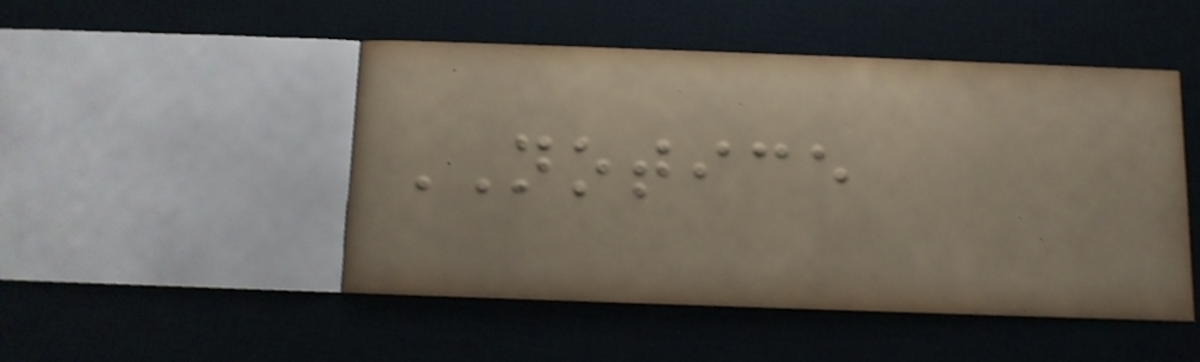NOTICE
